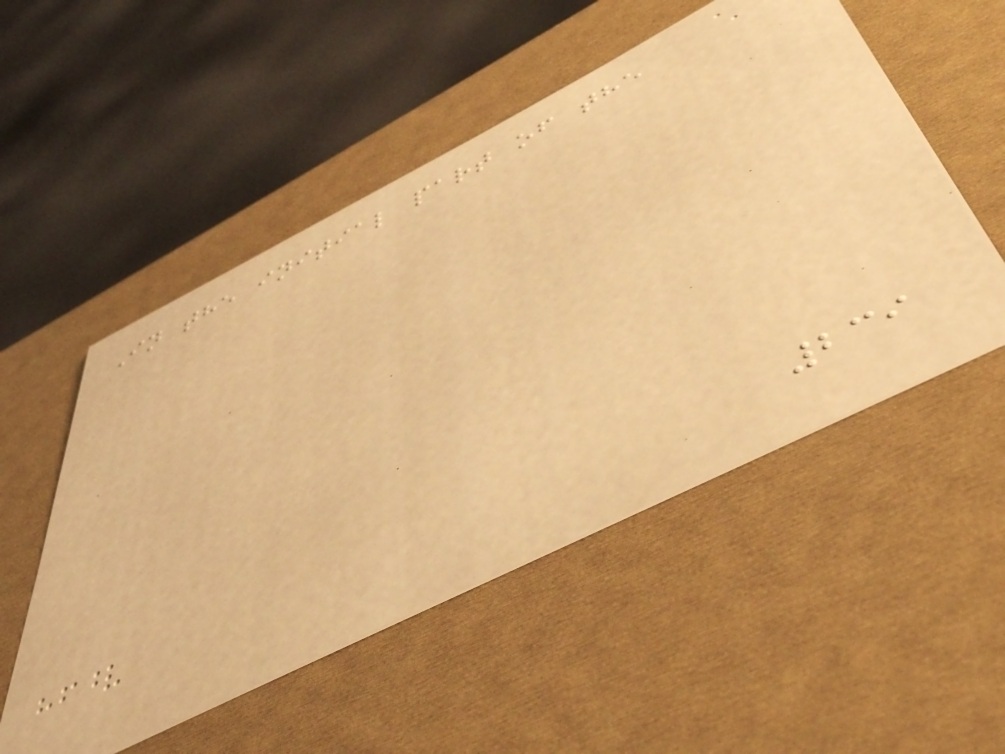In the initial part of the
239
